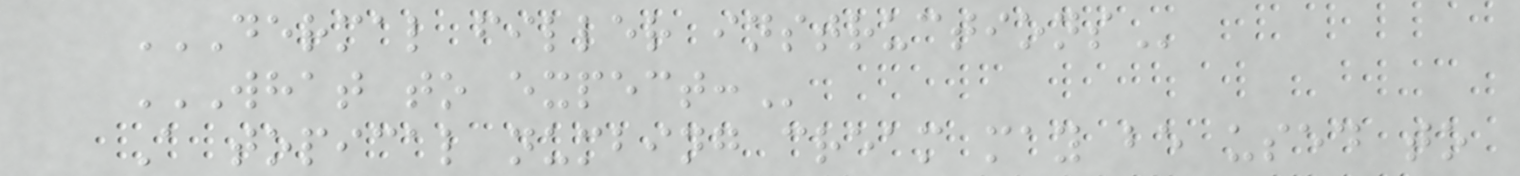DERMAL FILLER INSTRUCTIONS
WHAT TO EXPECT:
A topical numbing cream may be used to
